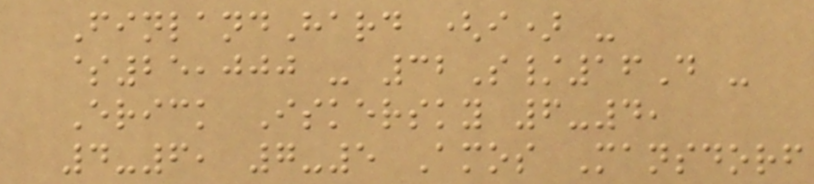FinlandHard (i) -
$25,000 - 32S/16D -
Erick Iskersky 6-4,
4-6, 7-5 Amos Mansdorf
